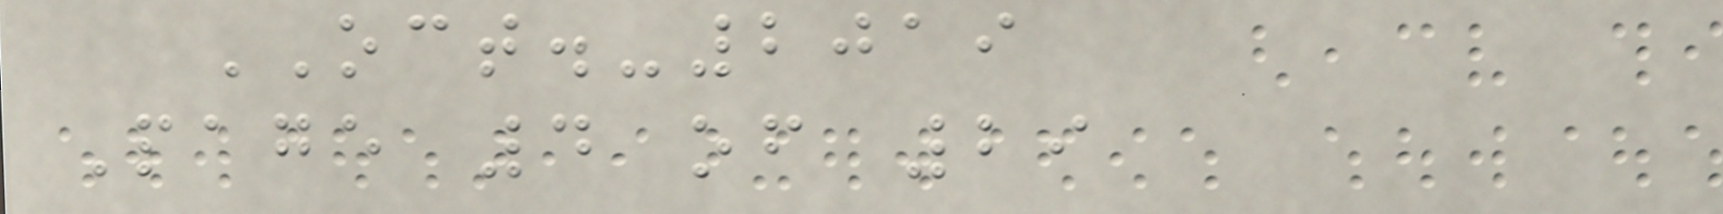OCT.-2019
Page 4 of 29
